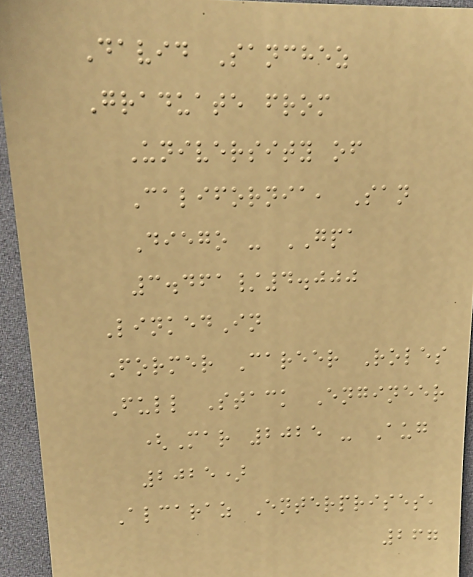David Sanchez
Graduate from
University of
California, San
Diego - GPA
3.461/4.000
LinkedIn
Former Career Roles
Full Stack Engineer
(Mar 2025 - Aug
2025)
Alcaraz Enterprises,
267
